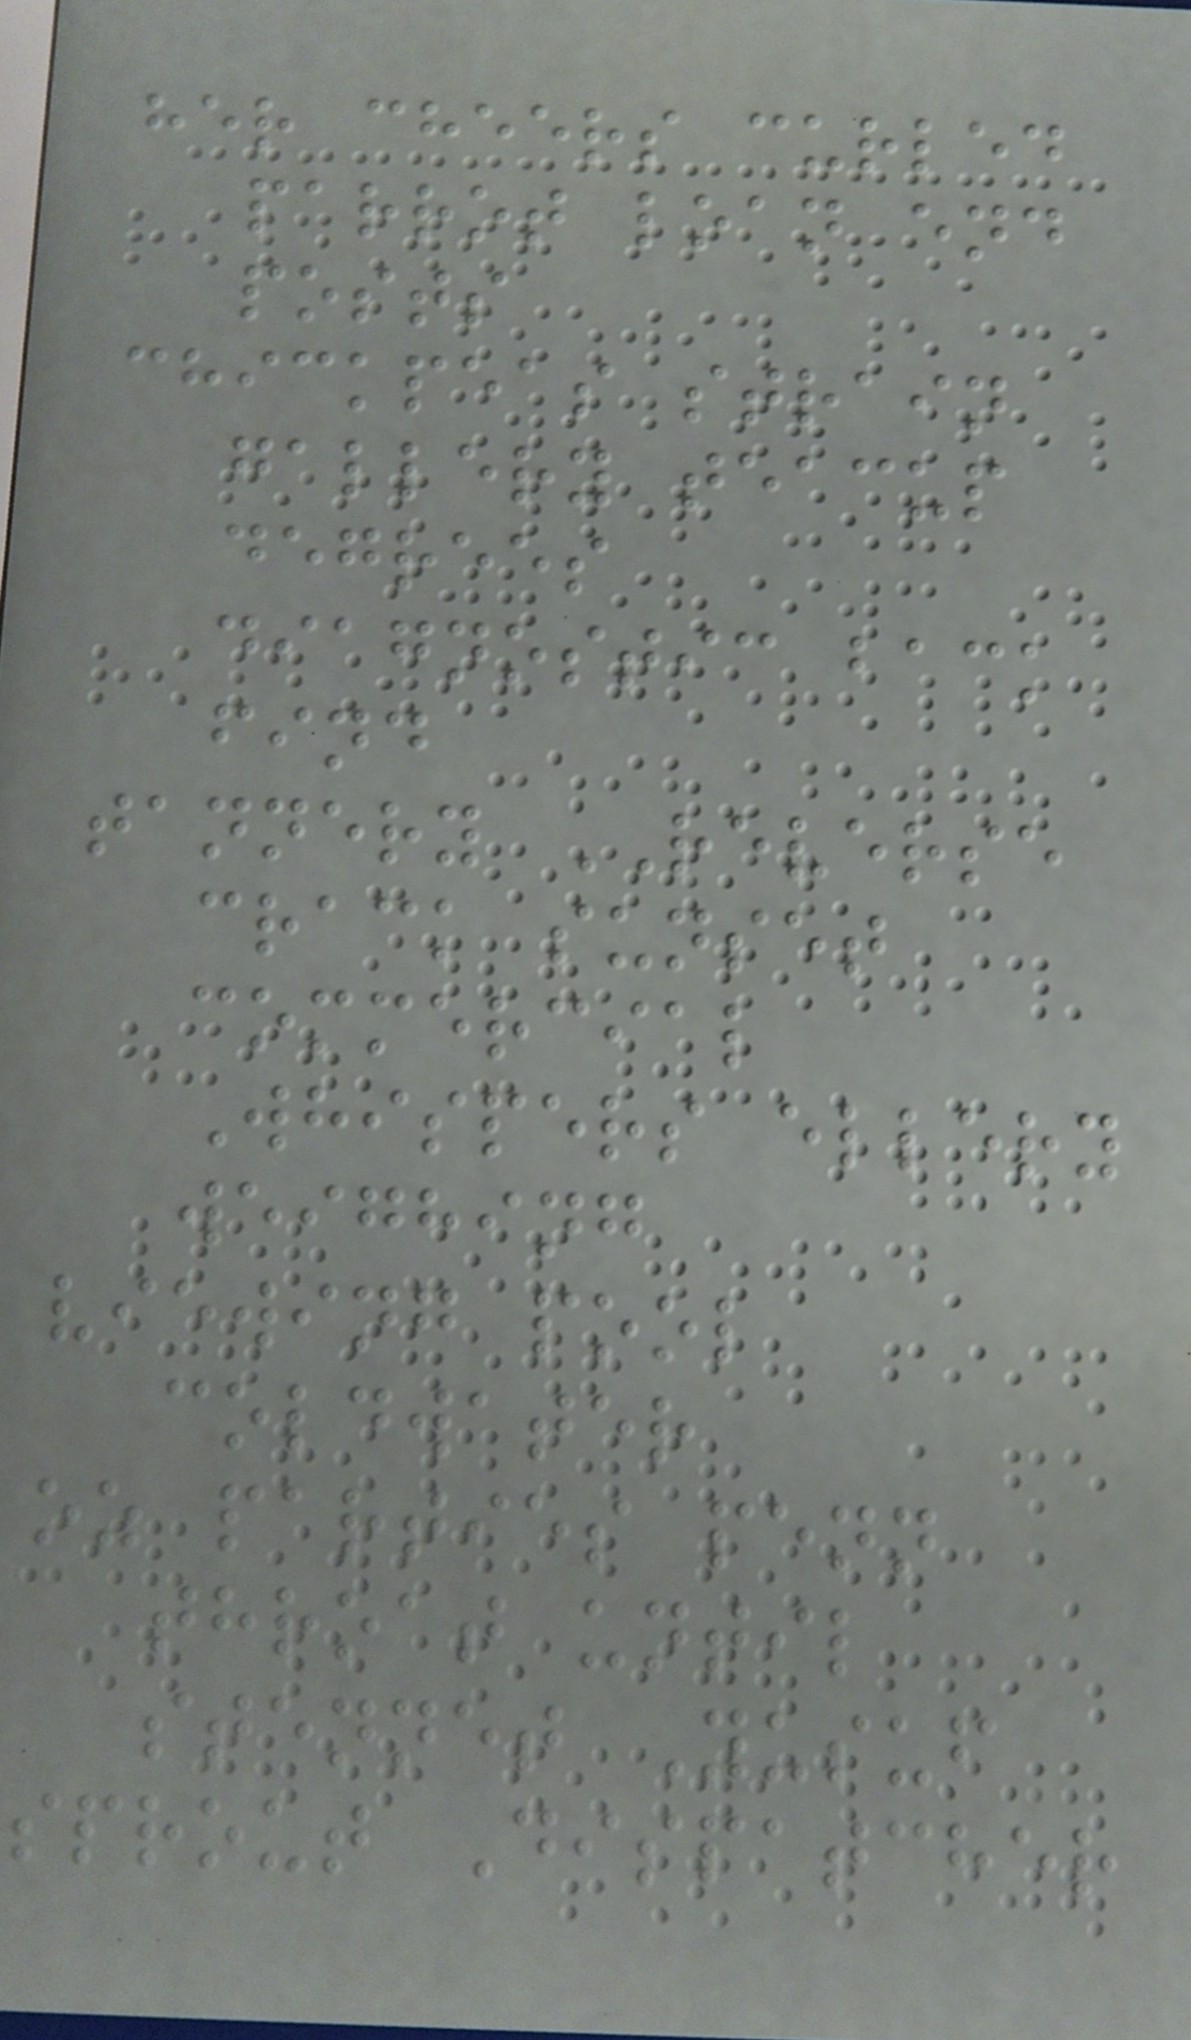her cheers curled
parrot loan end
posts
chickpeas strain
gallery teacup
degrees
diagnostic back
find
tannery REVERSE
crack sunset
commercial
Whispers ellery
weighing
viewing pool
coldwater
oz parties penn
throat until
stennet Yusuf
sprout Dispatcher
